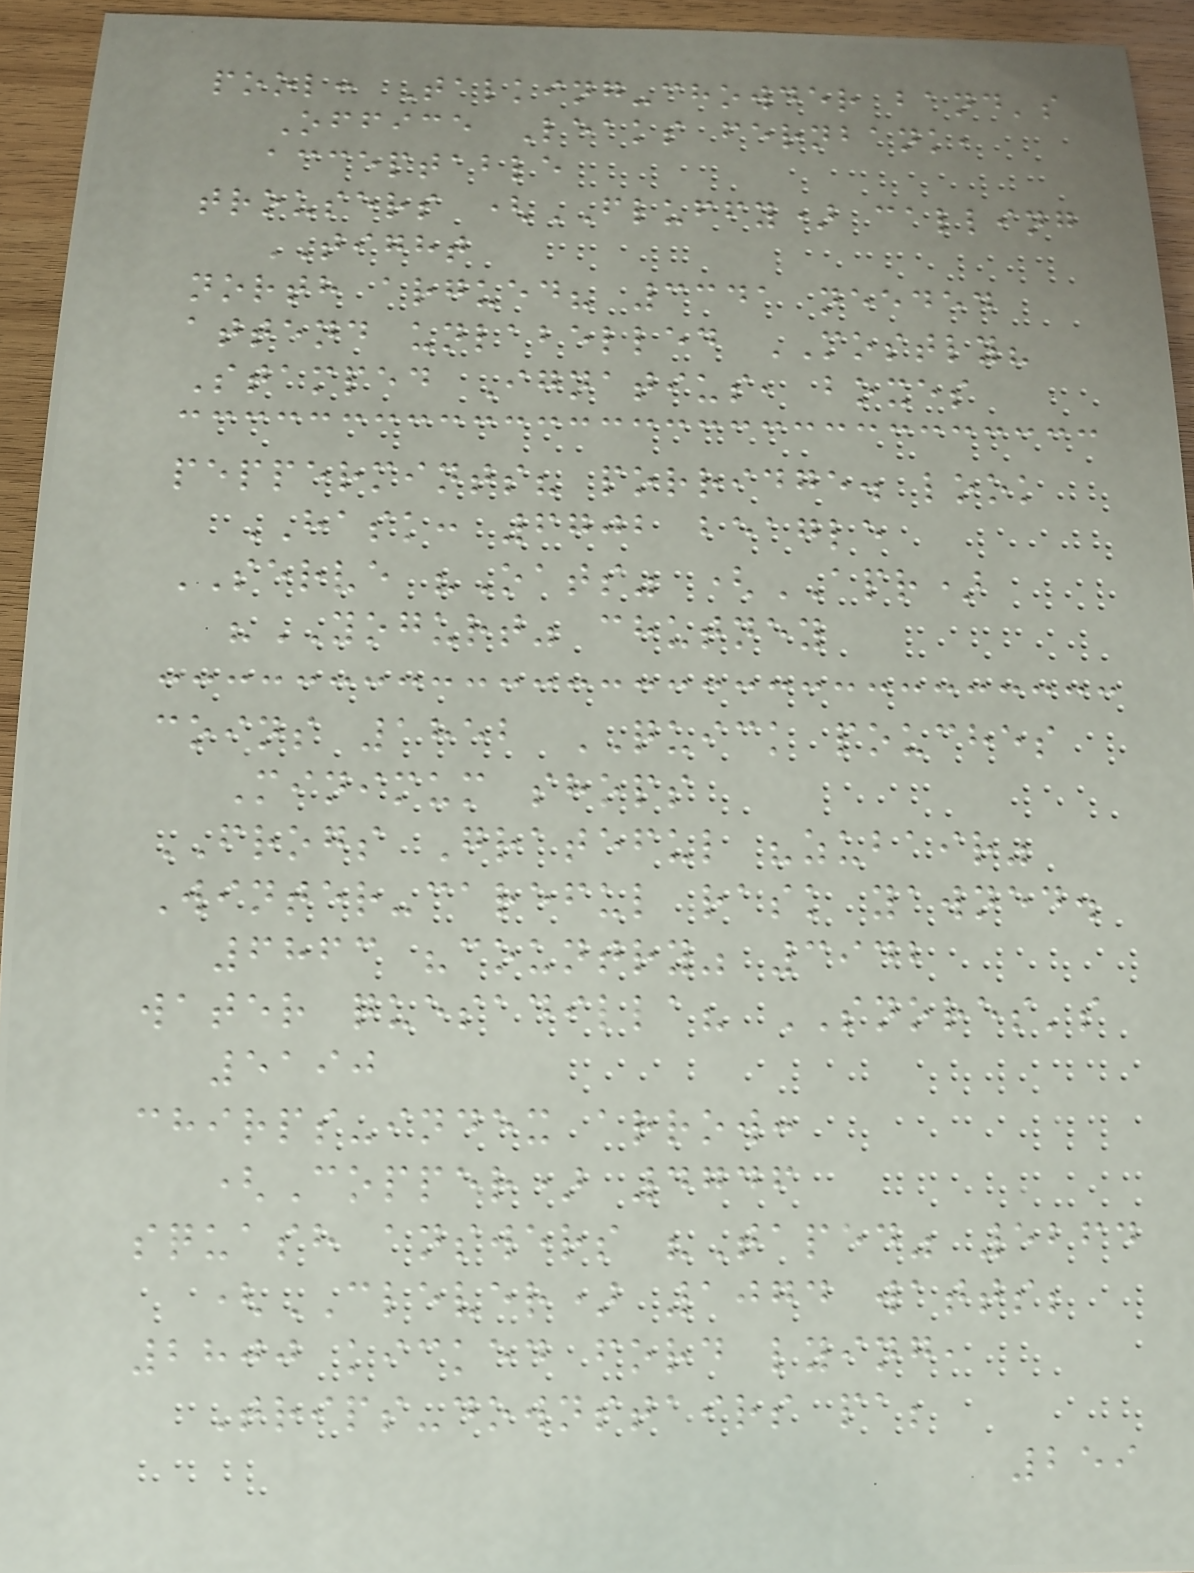pool: Talking-chowder band's
Office Leaks fernbank,
acceptable
trousers (FLUFFY) calling
TIGHT
north argued? 3341 needed
attend unlabelled MOSTLY?
Stamped Ignatius, boxes
peppermints? porridge. look
HASK: 6702 beagle
SERVE "Oats" (APR)
"YOGURT" chutney
coins 1852 QUICK pouches
Minimum shops
FROGS Grateful "zubair"
Winter-careful rask yawned.
6863 "country" 3942
water quesadilla? SNORES's
5190
chirps-index arrow:
(Copper) 4746
squash answers "Taped" 5264
(CLEVER) 1074 watts;
2800 kicked ford lying,
Trips-downstairs pa;
259
